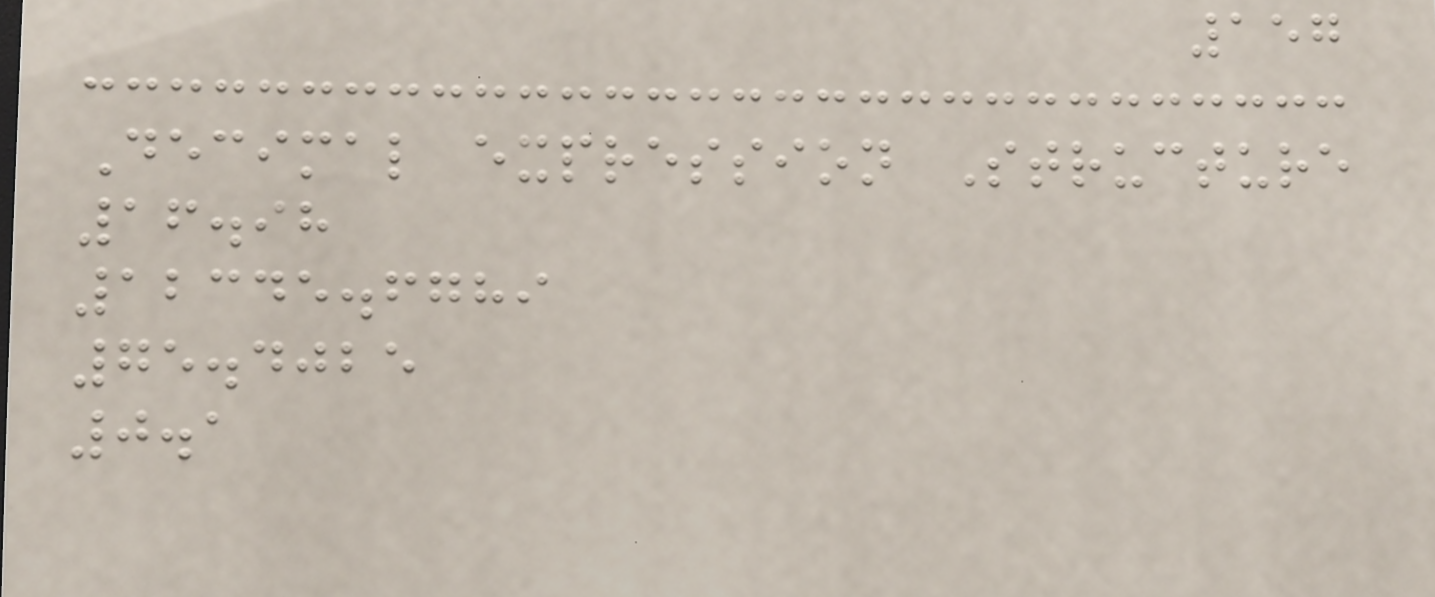157
Decimal expression Structure
16.98
12345.6789
75.4025
0.1
